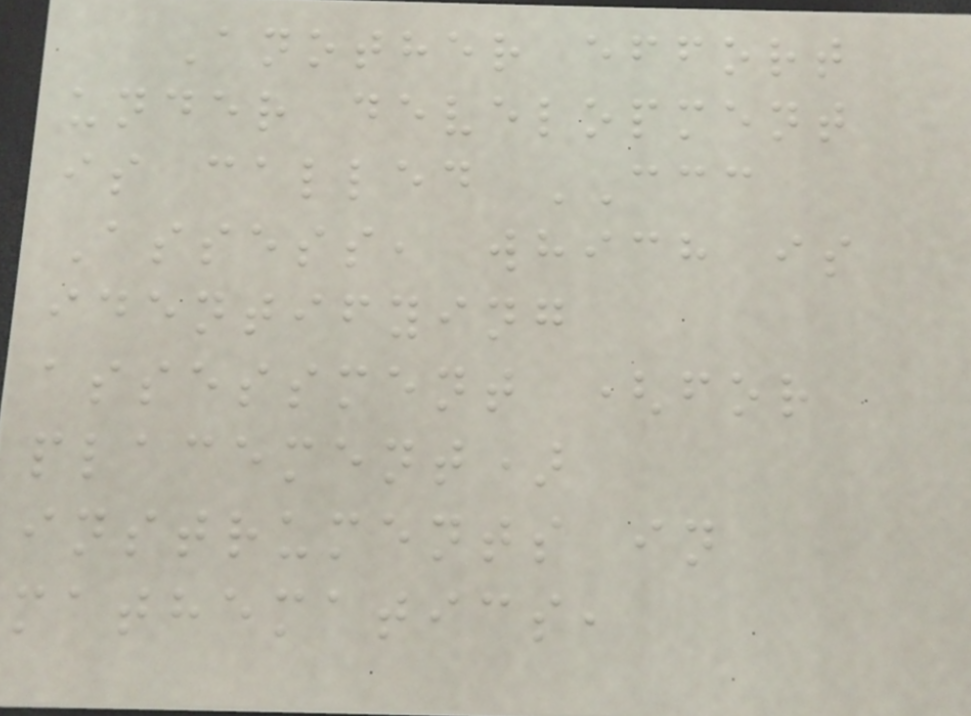Another effort
under development
is called CCC
Assess, which is
identifying
assessment (for
placement)
instruments in
mathematics,
